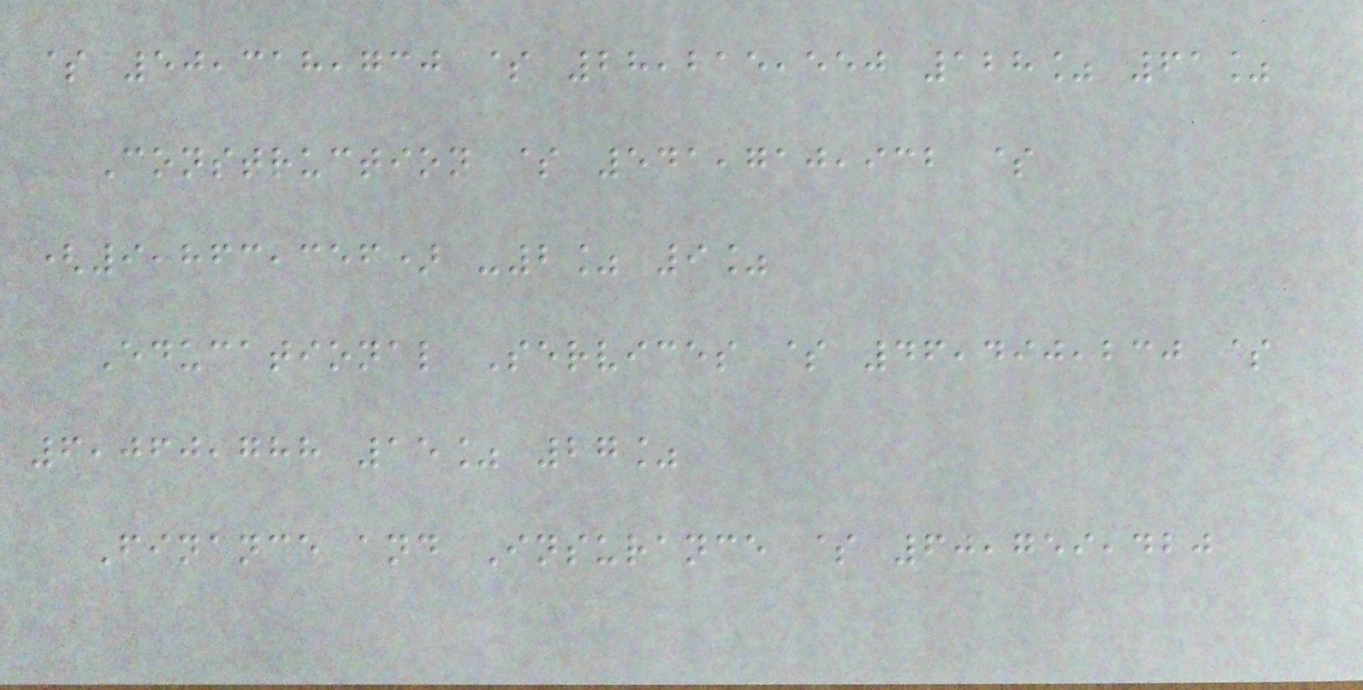$ 50,318,730 $ 28,215,550 128% 61%
Construction $ 541,710,932 $
(9,863,356) -2% 9%
Educational Services $ 46,490,230 $
6,060,788 15% 27%
Finance and Insurance $ 60,759,420
